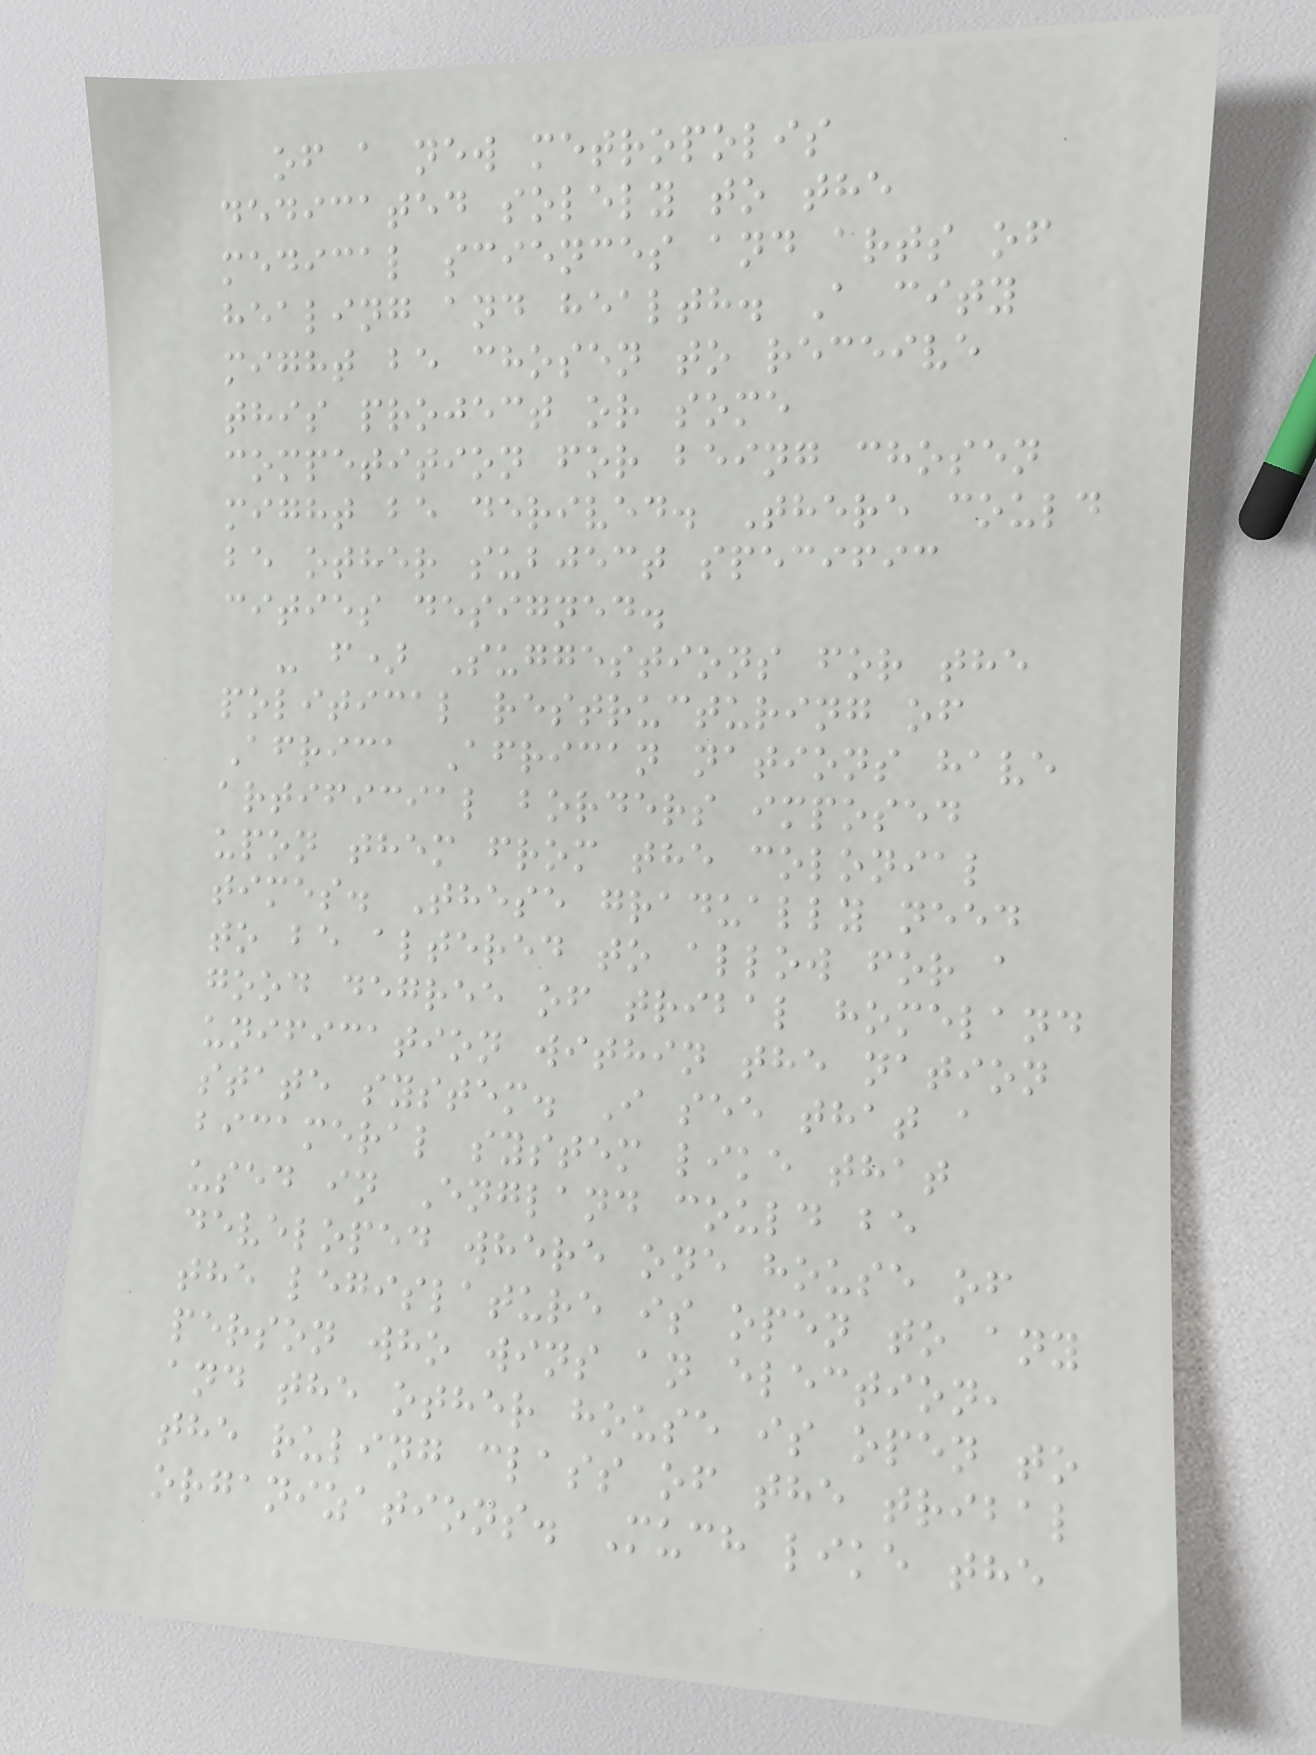of a new metropolis
dedicated solely to the
medical sciences and arts of
healing and health. A city
might be chosen to receive
this project or some
competition for being chosen
might be derived. There could
be other subject specific
cities designed.
- f) Suggestions for the
political restructuring of
Africa African nations have
artificial borders imposed
upon them from the colonial
times. These gradually need
to be altered to allow for a
good degree of tribal homeland
unification within the nation
state system. I see that a
bicameral system like that
used in England could be
developed where one house of
the legislature is open to any
person who wins an election,
and the other house is open to
the ruling class of the tribal
organizations. Much like the
